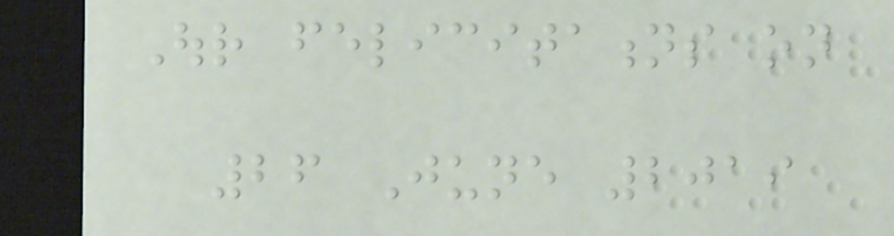Our felicitations on
26 June 2019
